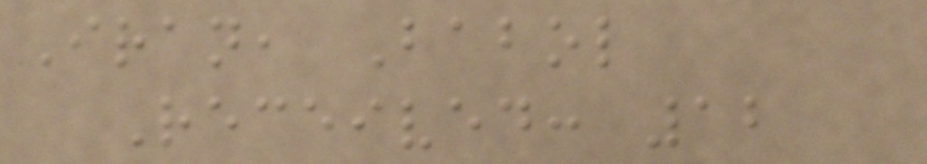Iran, Babol
Received: 12
